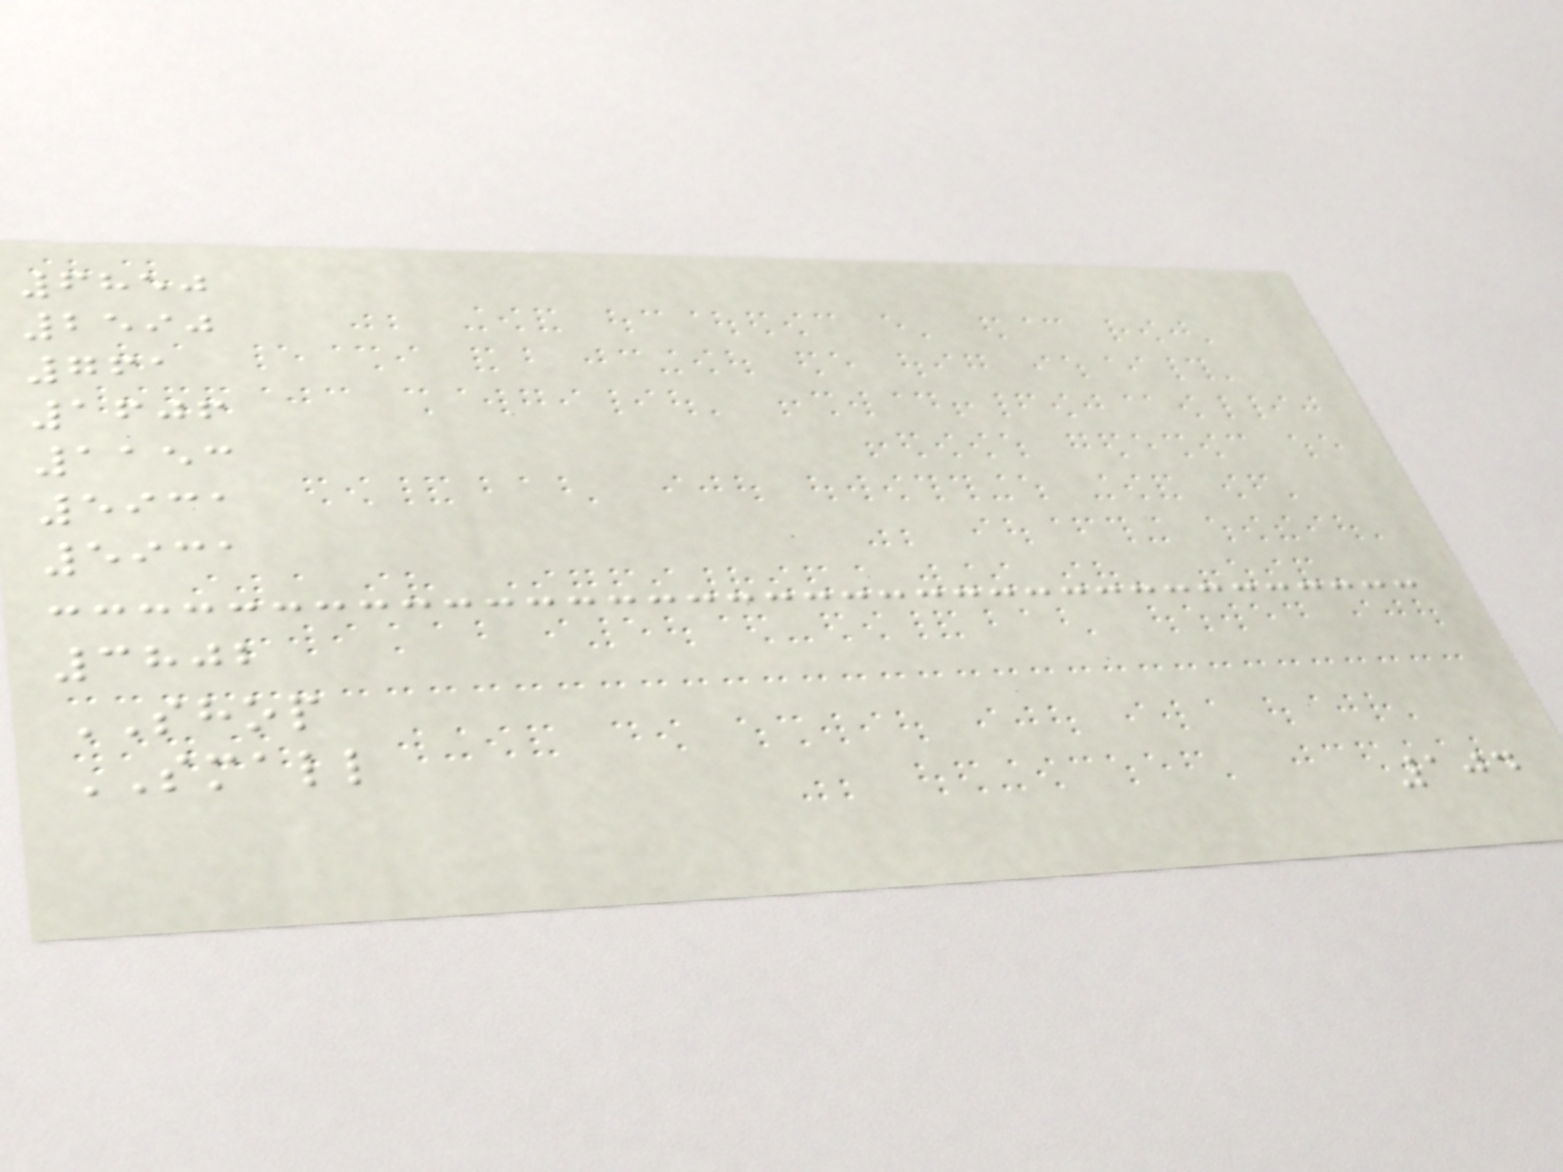6850
2590
761
1606
1153
5931
5931
3802
SHOP
SMALL
104
